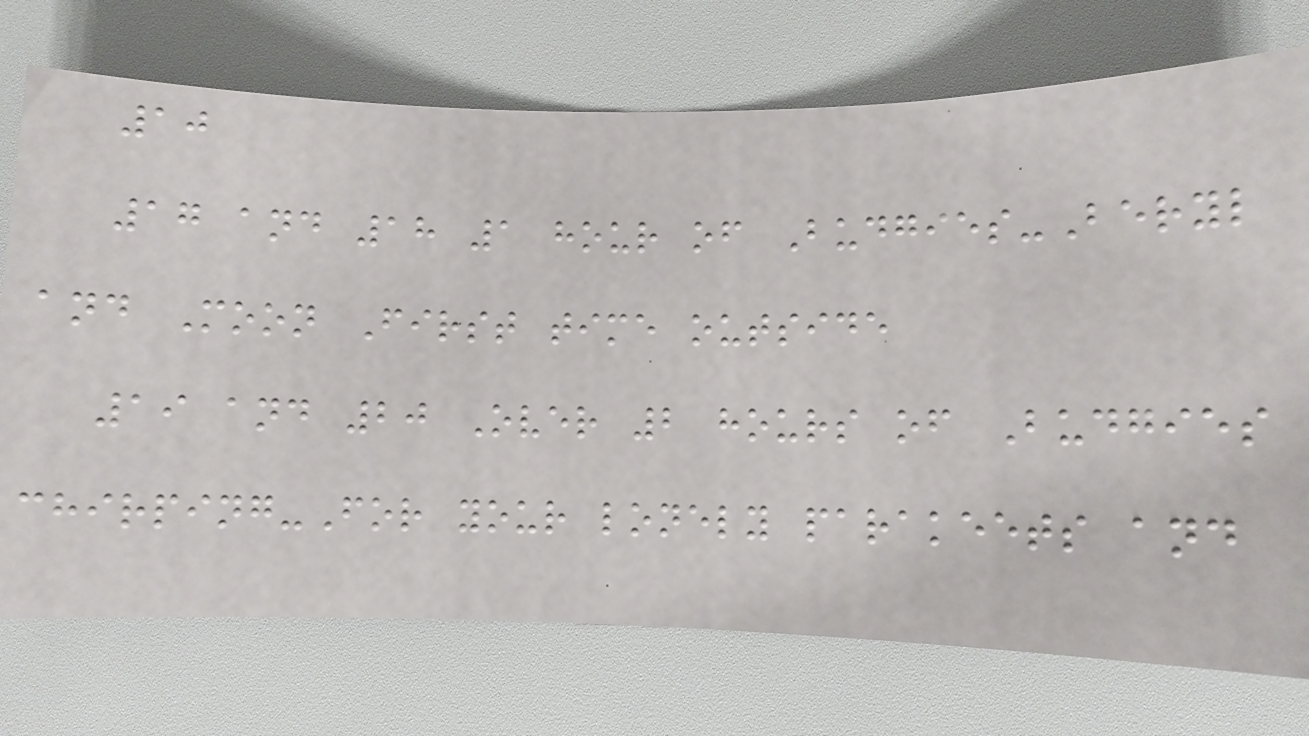10
17 and 18 1 hour of Budgies-Beryl
and Moon First time outside
19 and 20 Over 2 hours of Budgies
chirping-For your lonely parakeets and
